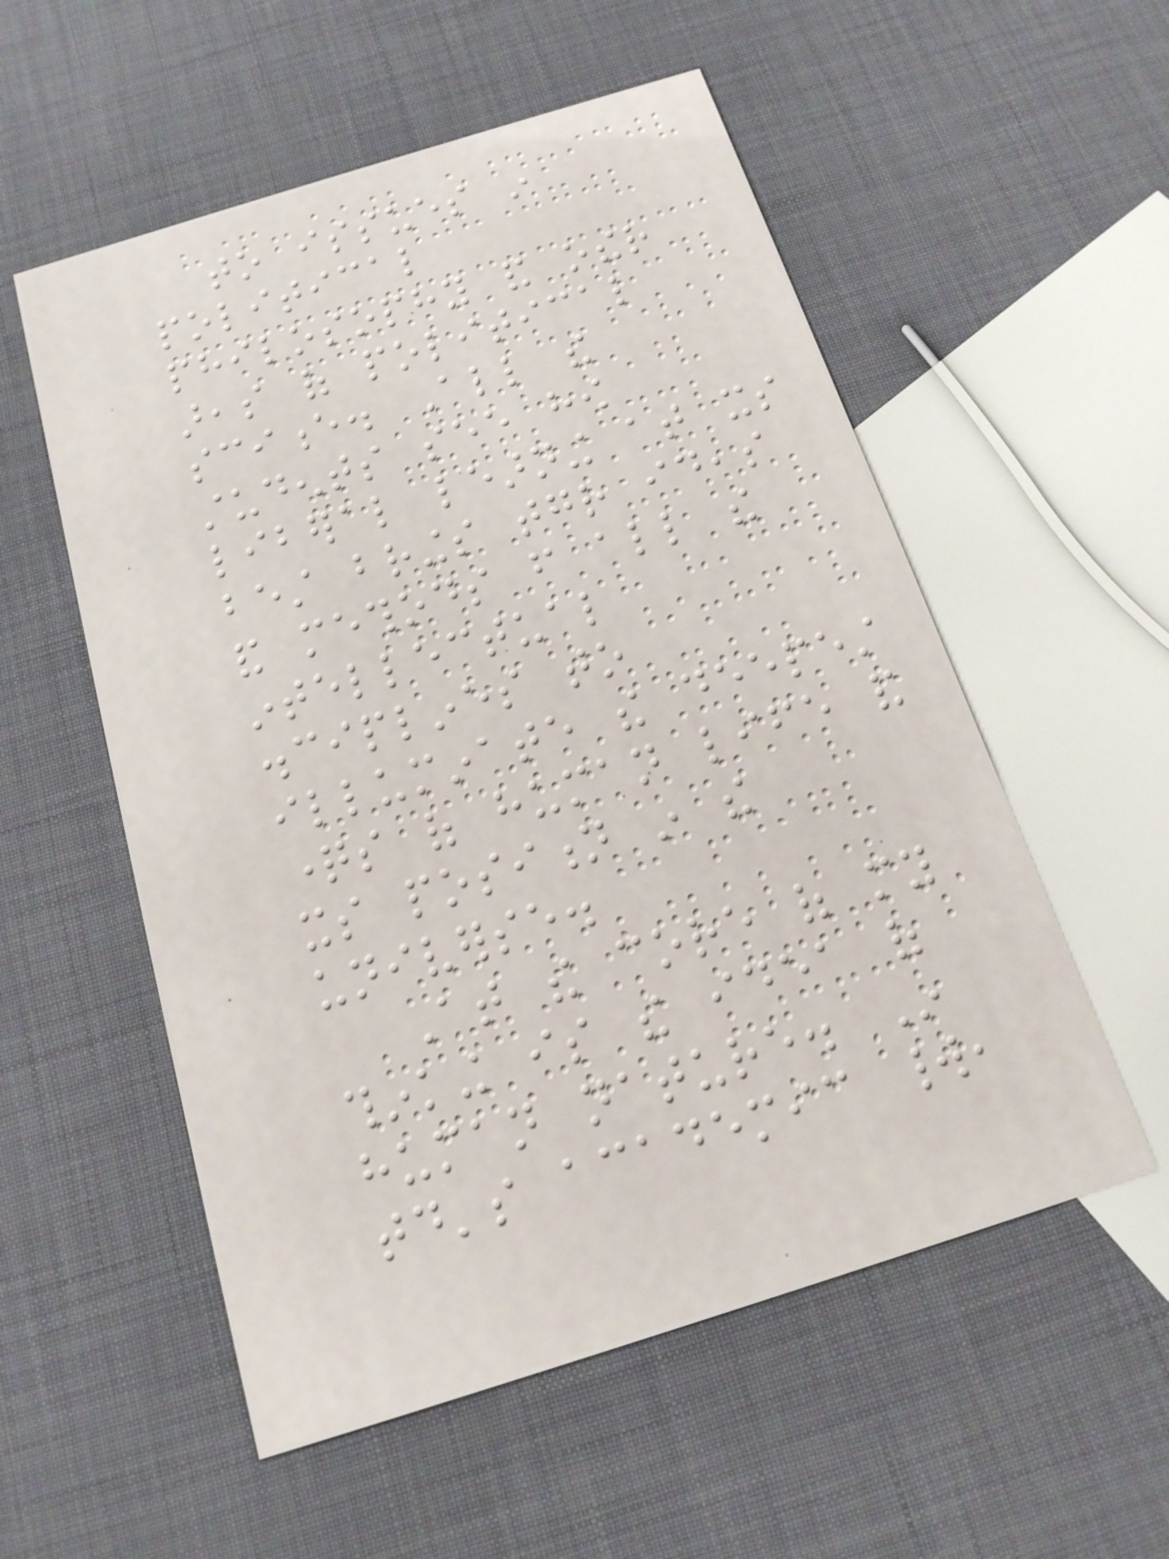to issues in
political
philosophy and other
areas of political
science. All the
students see how
liberal learning at its
best brings together ideas
and methods from all the
intellectual
disciplines to
illuminate the deepest
questions of human life and
its position in the
universe.
At the core of my
thinking is the idea of
human nature. In
today's academic world,
